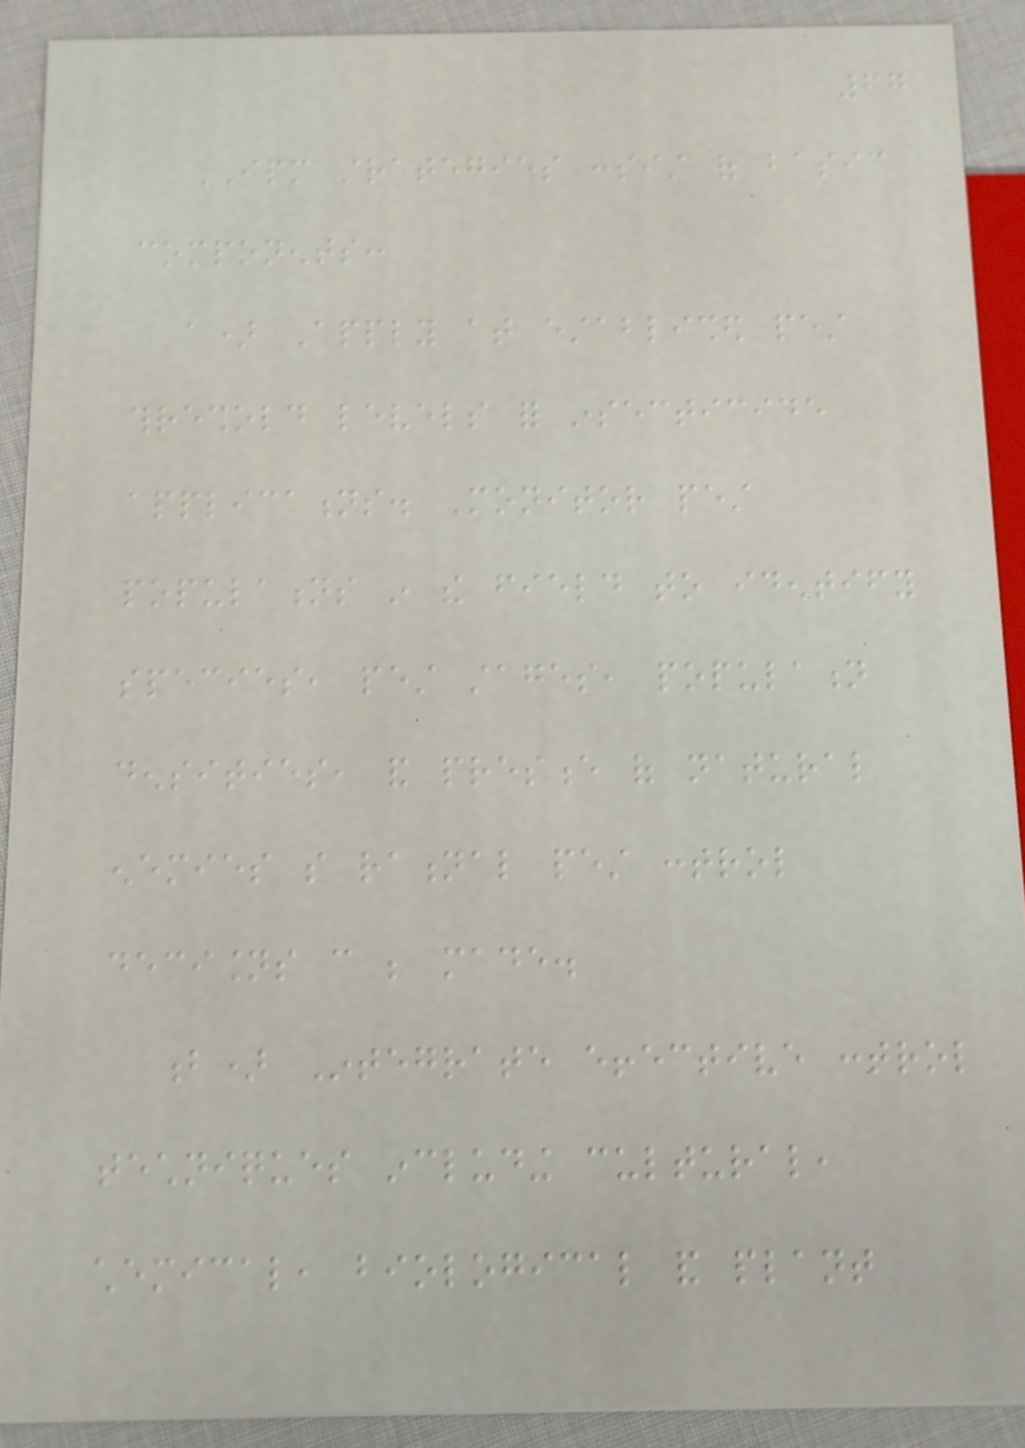67
IPM strategies consist of basic
components:
a) Apply at established pest
threshold levels for insecticide
applications. Monitor pest
populations in the field to identify
species, pest stages, population
densities, and presence of natural
enemies so rational pest control
decisions can be made.
b) Integrate effective control
techniques including cultural,
chemical, biological and plant
